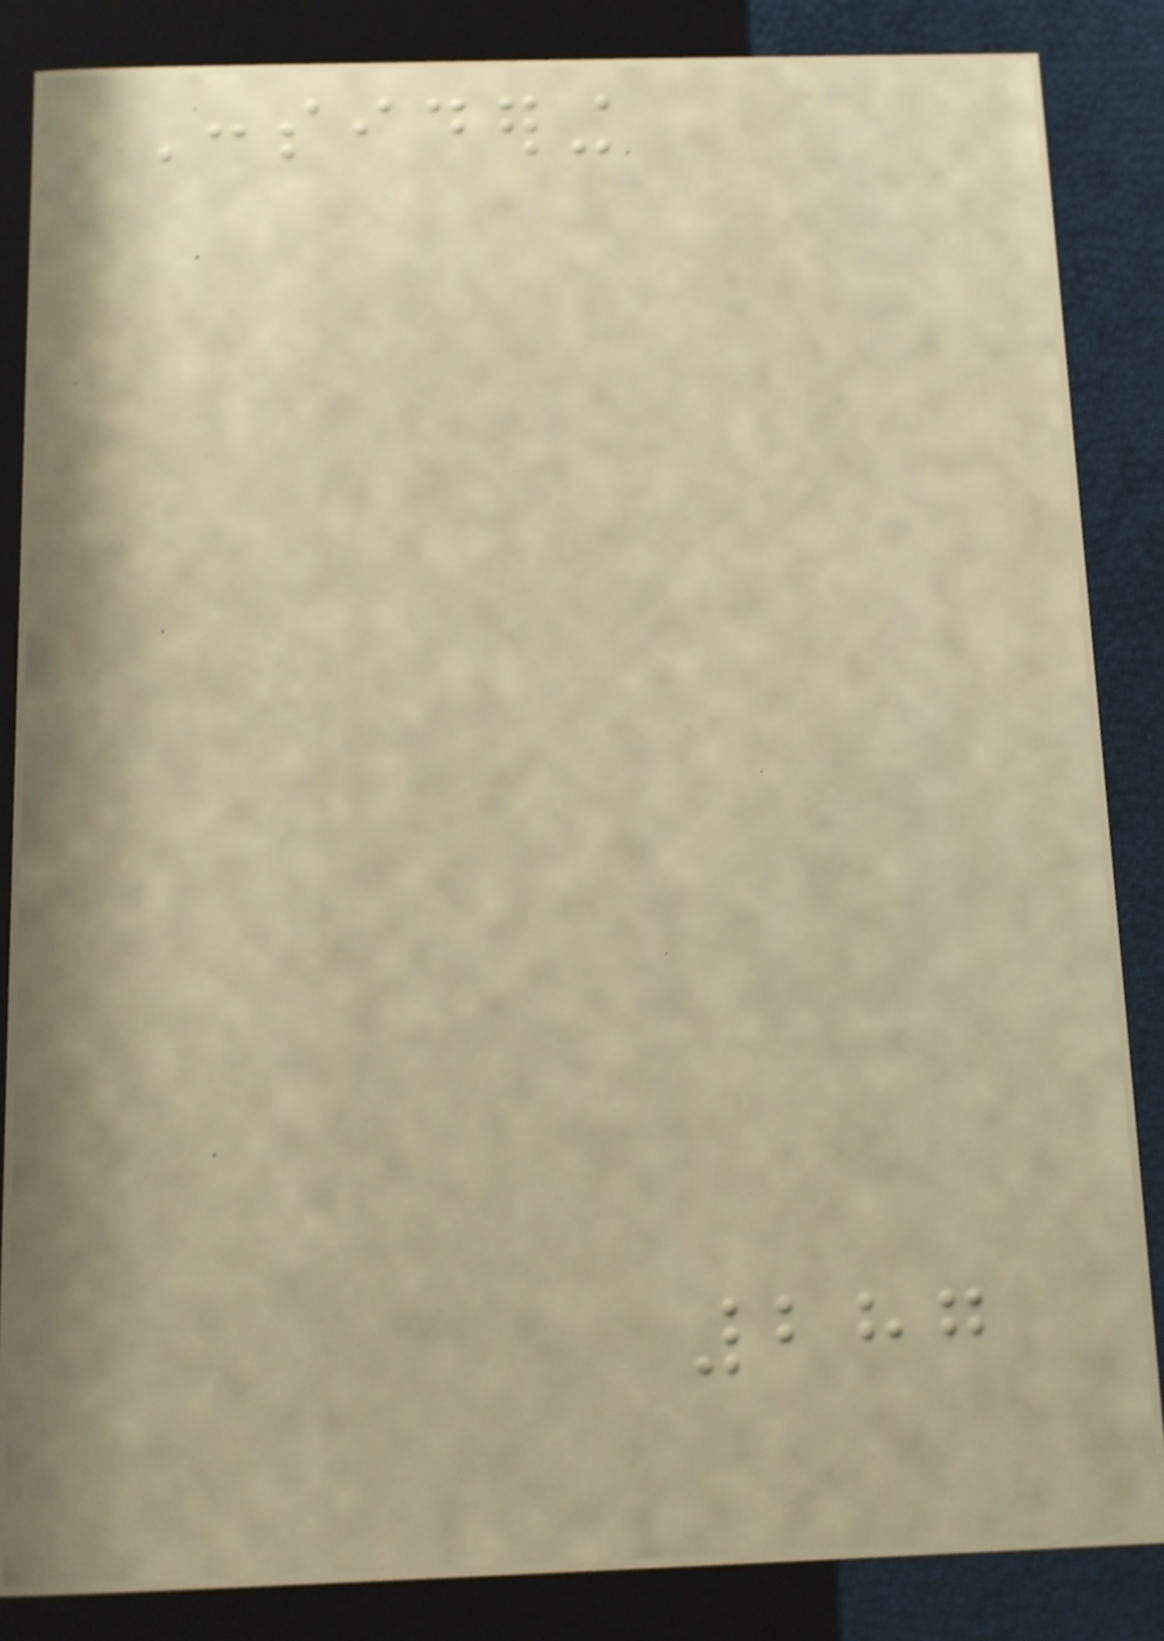Considering
287
